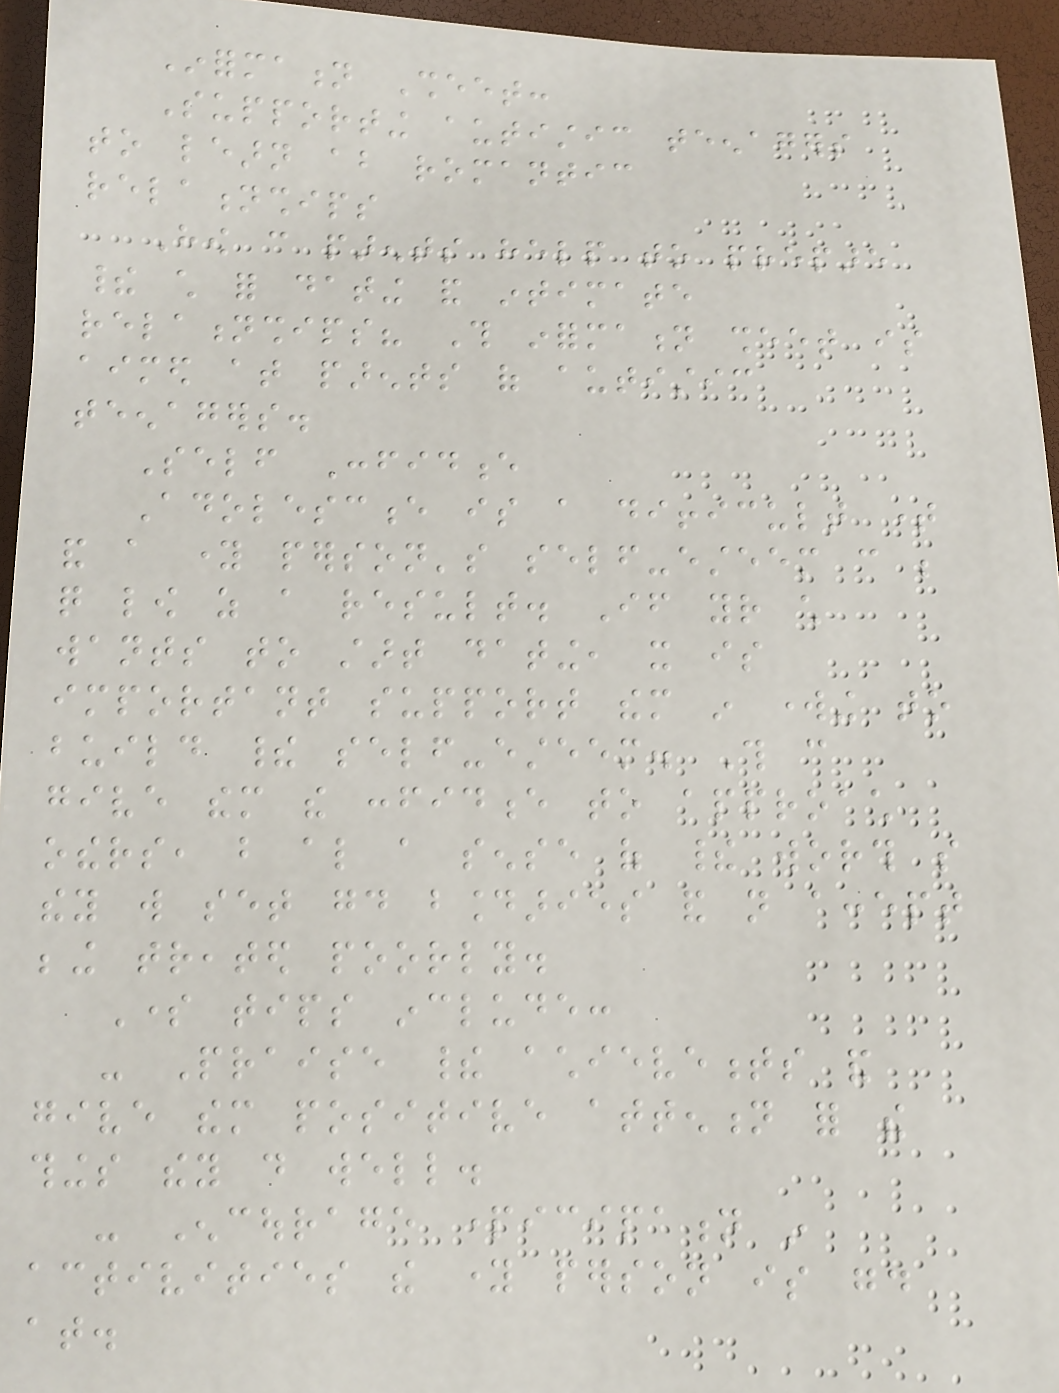Information Sheet:
Supporting autistic teenagers
to learn about romantic
relationships
How can parents help to prepare
their child for dating and intimate
relationships? This information sheet is
aimed at parents of autistic
teenagers.
Self Confidence
Adolescence is a difficult time
and a young person's self-esteem can be
quite low as a result. If your child
wants to start dating, it is
important support them in working to
build their self-esteem. This can
give them the confidence to approach
others, but also a sense of their worth so
they will set good boundaries and not accept
being treated poorly.
Some tips include:
- Praise their achievements and
give them positive attention for the
things they do well.
- Encourage participation in
activities the young person is good
at.
